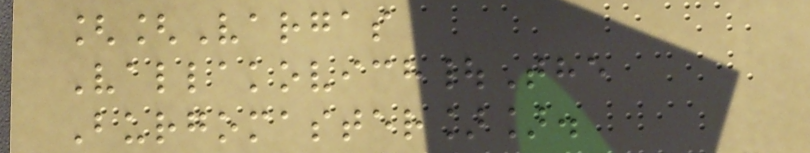[[Vargas
Vallakovich|The
Burgomaster]].
